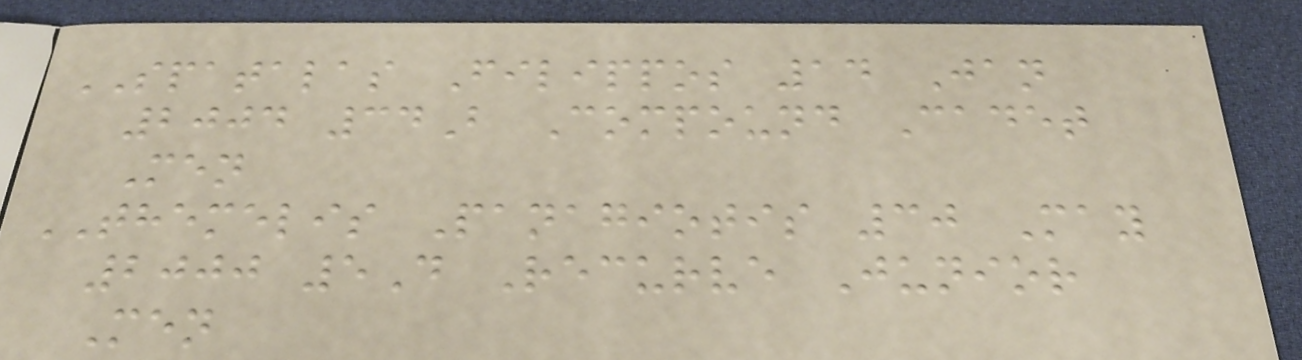SPATALAS Filippos 14 Jan
2004 34B Compound Cadet
Men
THEMELIS Panagiotis 30 May
2000 5D Recurve Junior
Men
